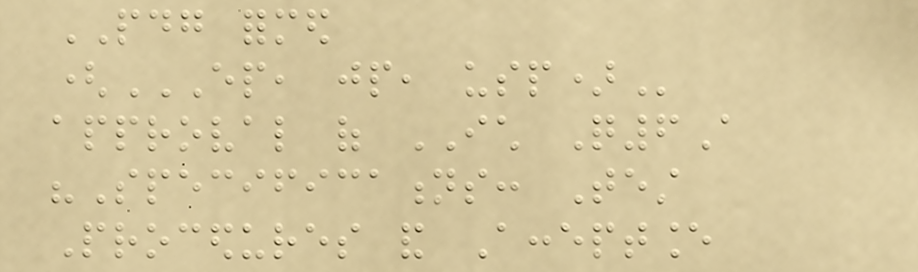PDG formed
(EP, JP, USP)
approval of ICH Q6A
"Specifications: Test
Procedures and Acceptance
